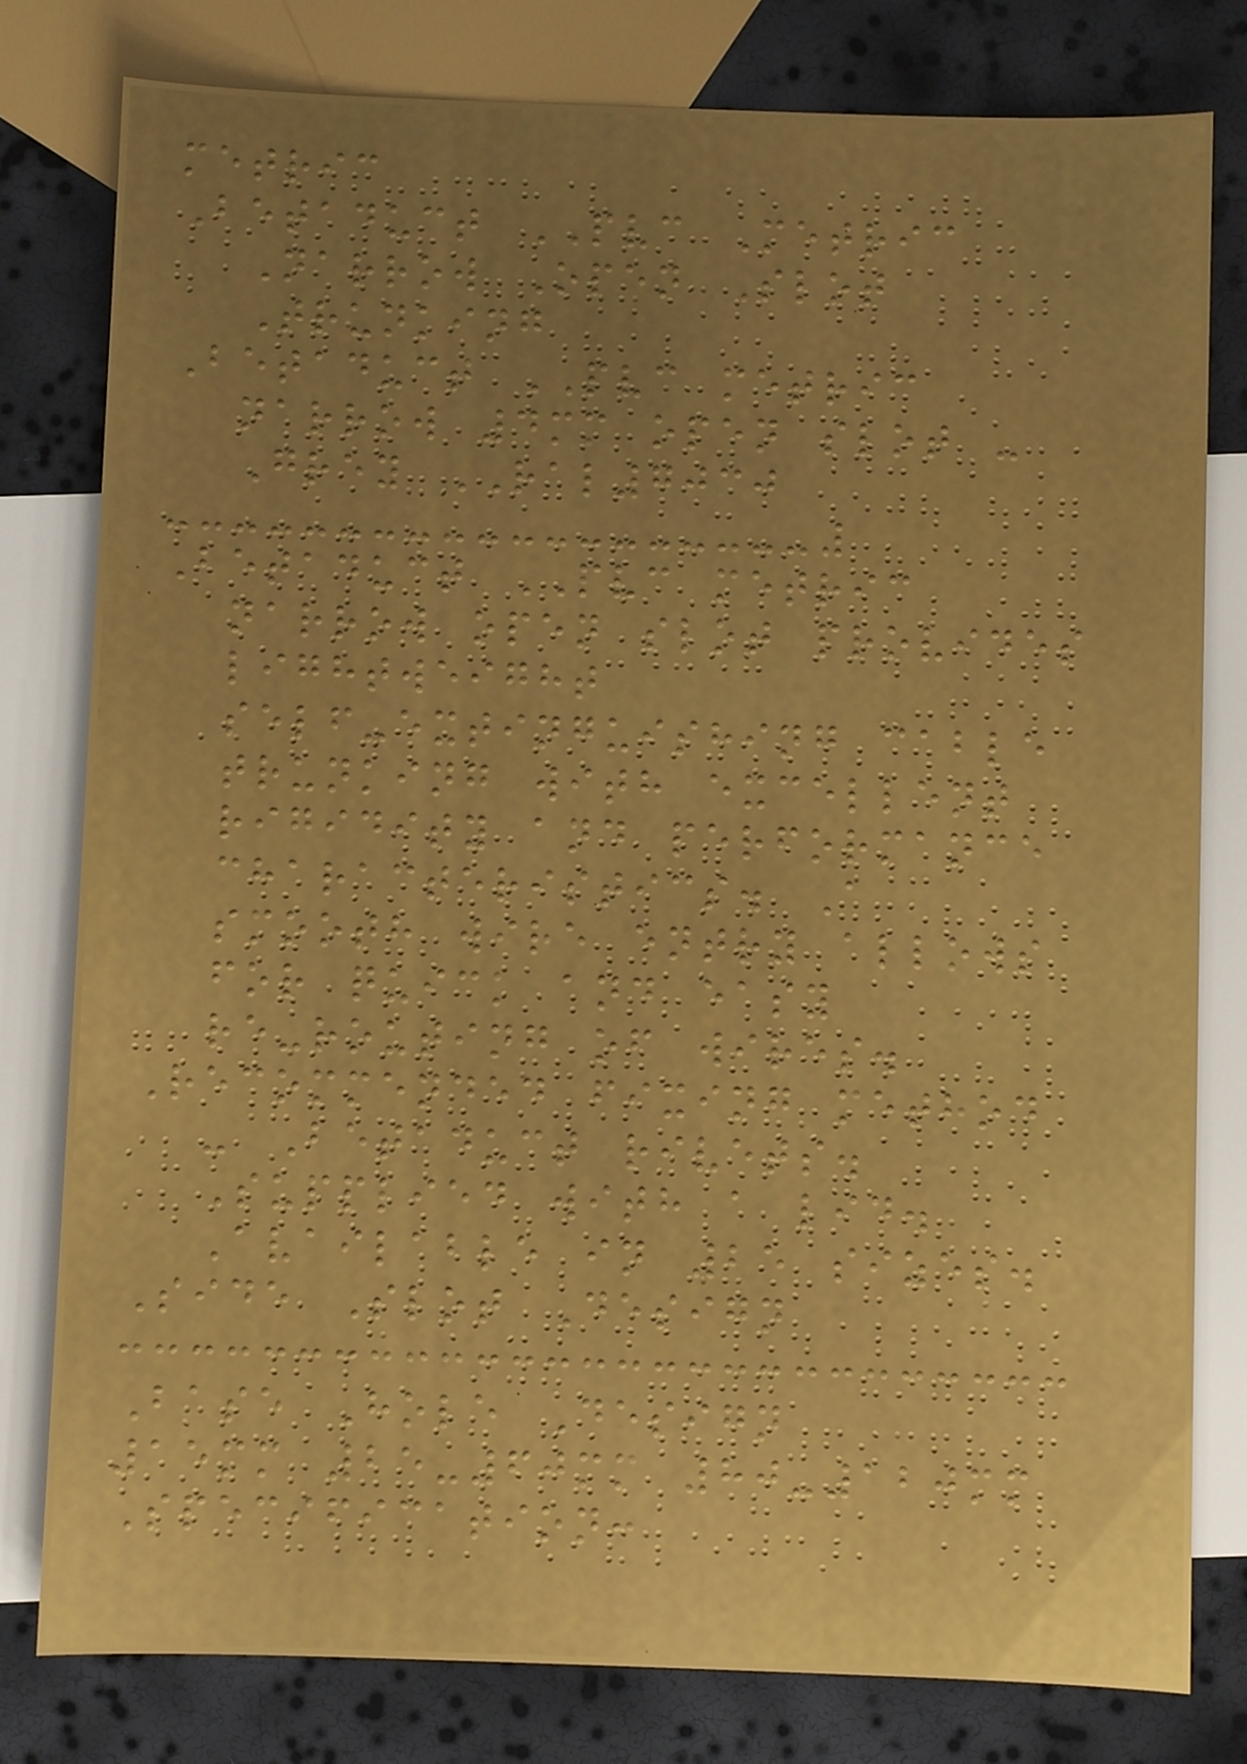metric
Betaduct PVC Metric
Narrow Open Slot
Trunking
Betaduct PVC metric
narrow 4mm open slot -
Grey RAL7030
Betaduct PVC metric
narrow open slot provides
lightweight
self-extinguishing cable
trunking with excellent
rigidity and performance
characteristics. A
smooth wire entry allows
for quick and easy
re-routing of wires.
Recommended fixing method
- Betaduct rivets.
Supplied with a lid.
Available in 25 sizes.
Side Slot Design
Base Hole Design
15mm 25-60mm 80-120mm
Specification:
